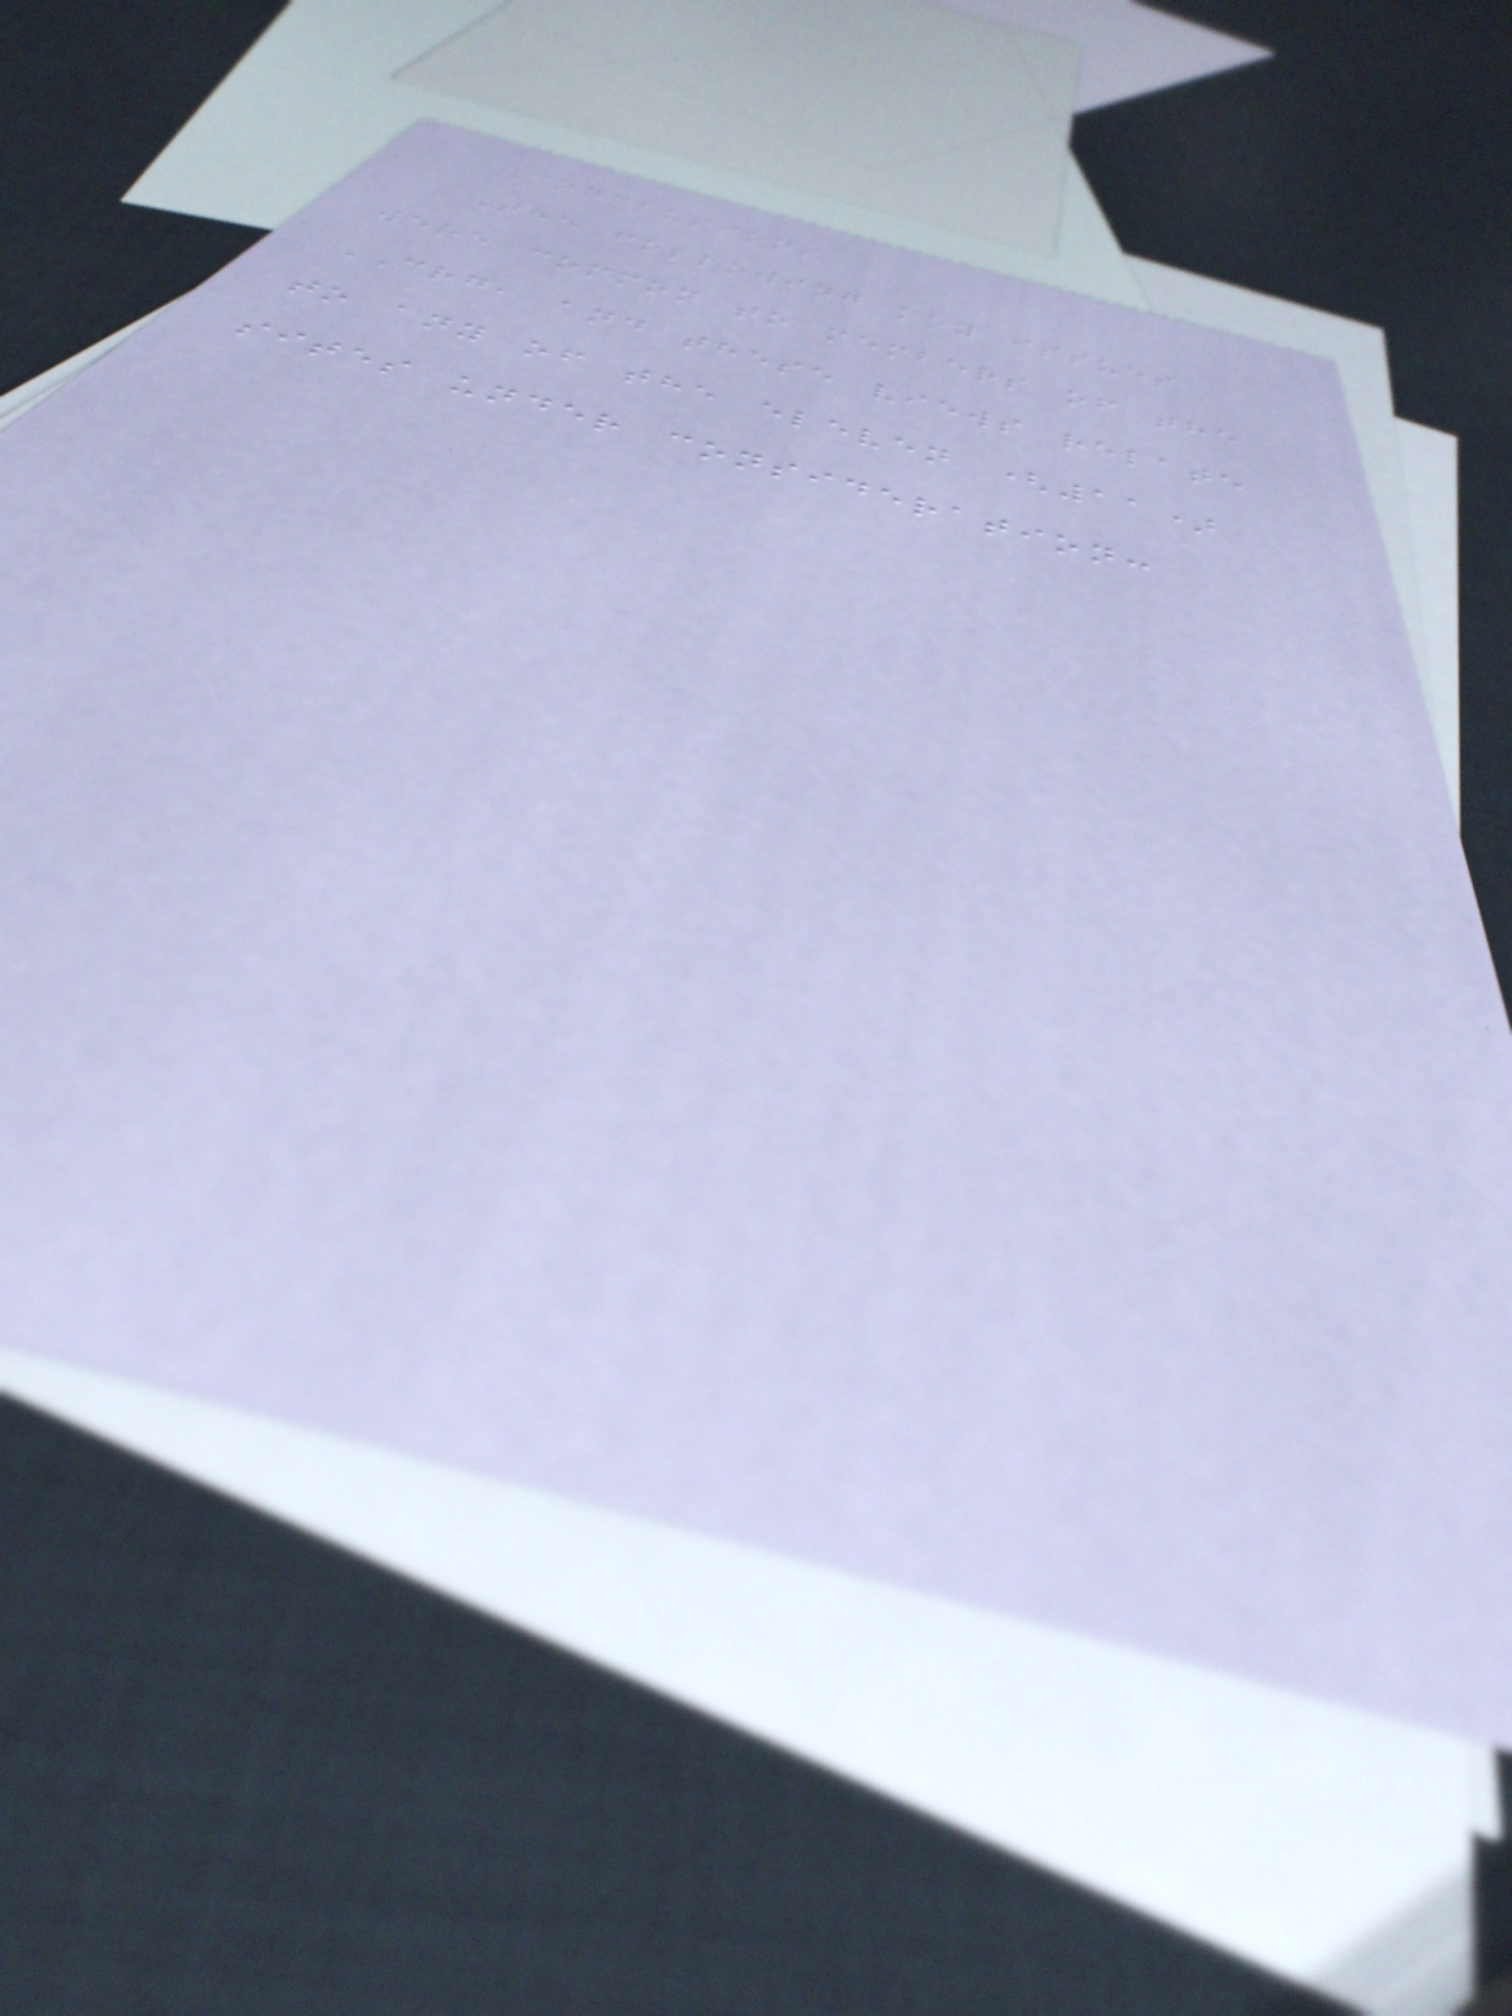Conclusions
The following key issues
were common to members of the
CRG, and these views relate
to any of the eleven (11)
sites under consideration:
